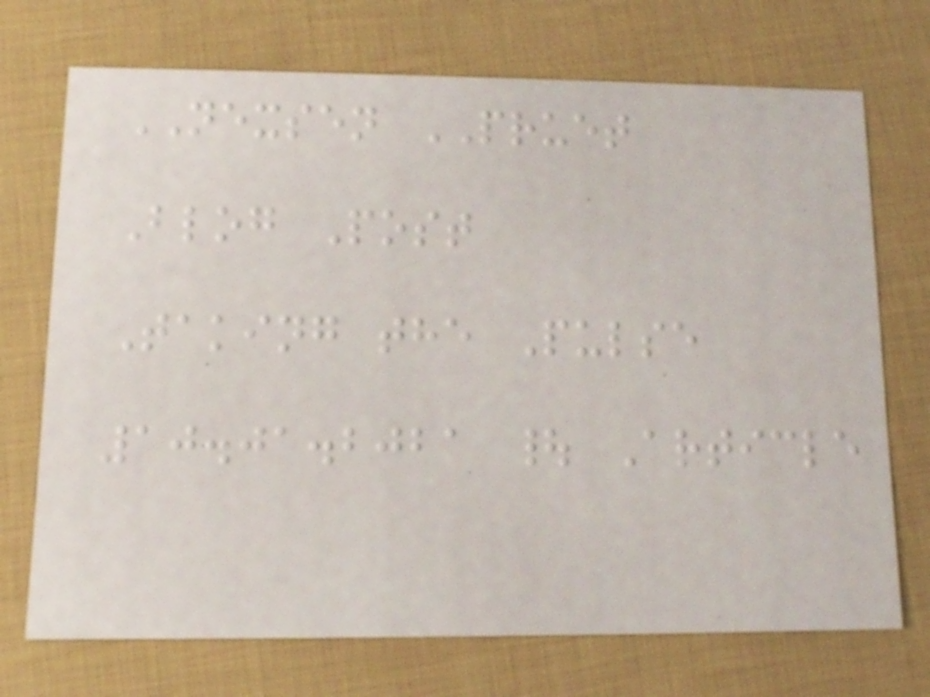NEXSEN PRUET
Blog Post
Taking the Pulse
10.01.2021 | Article
